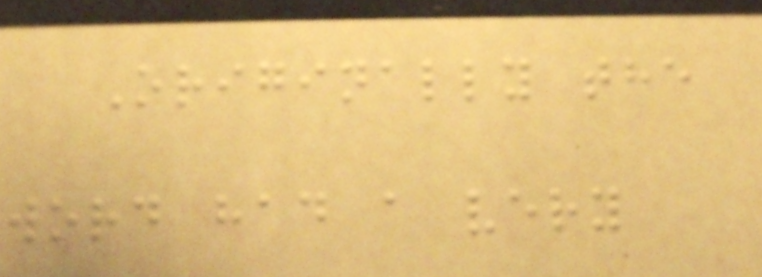Originally the
word had a very
